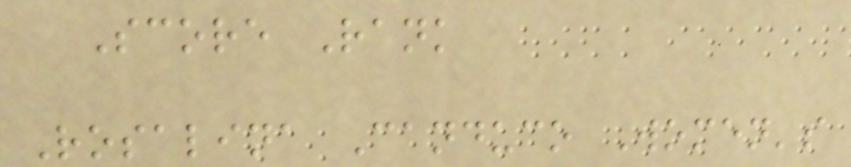Score Rank
Rosalina Canduco Women's
